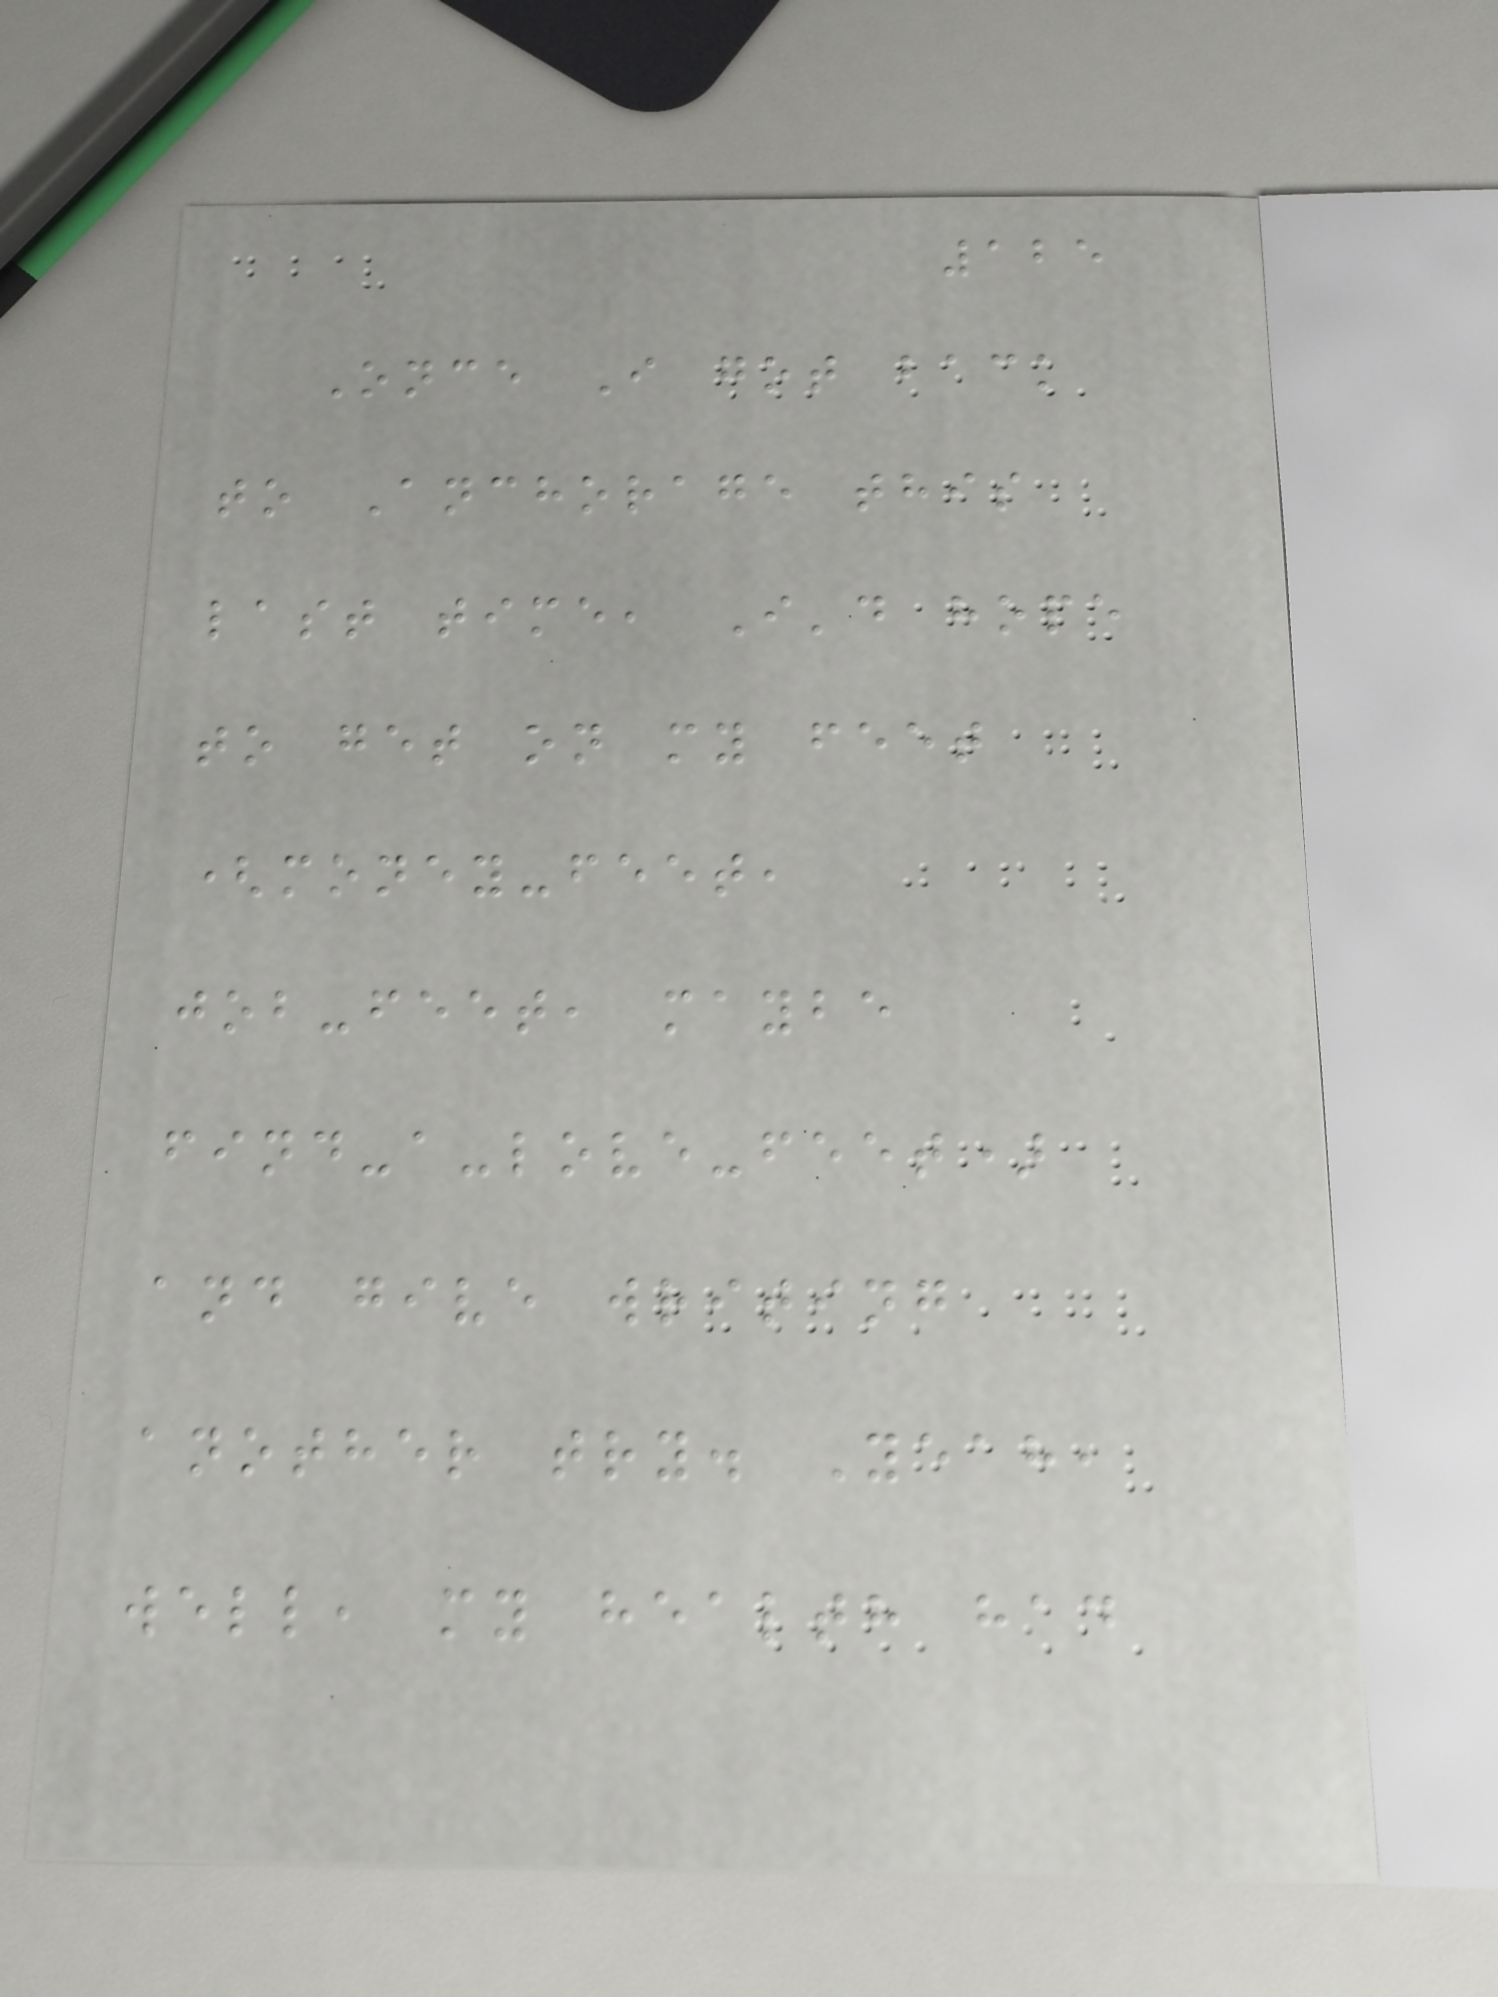125
Once I got back
to Anchorage this
last time, I'd hope
to get on my feet
(money-feet,
job-feet, maybe
find-a-love-feet)
and give writing
another try. Yeah,
well, my health had
